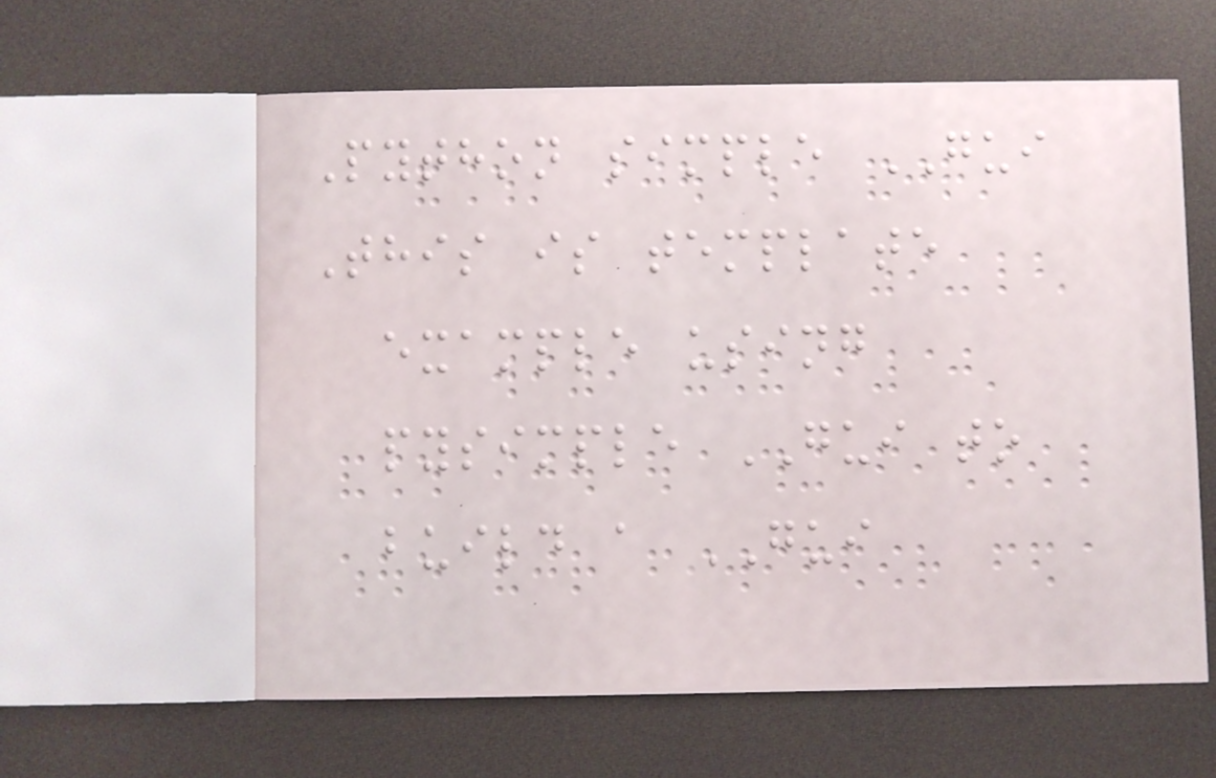Python simple GUI
This is template
example using
pysimple GUI to
build a GUI
